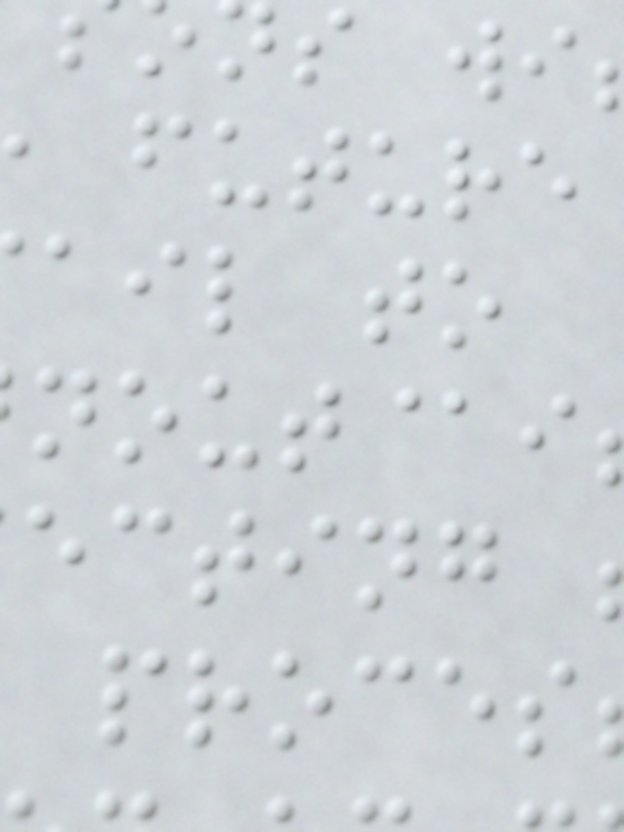future
ail to
